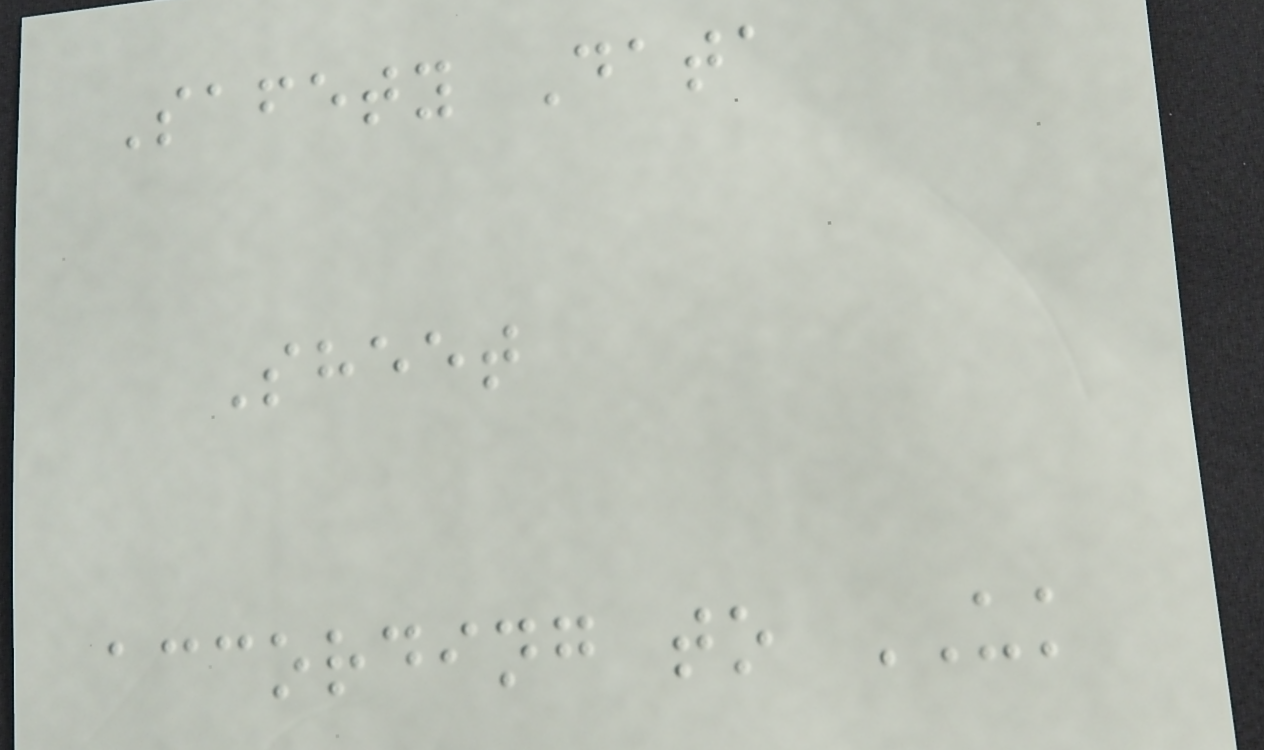Safety Data
Sheet
according to UK
